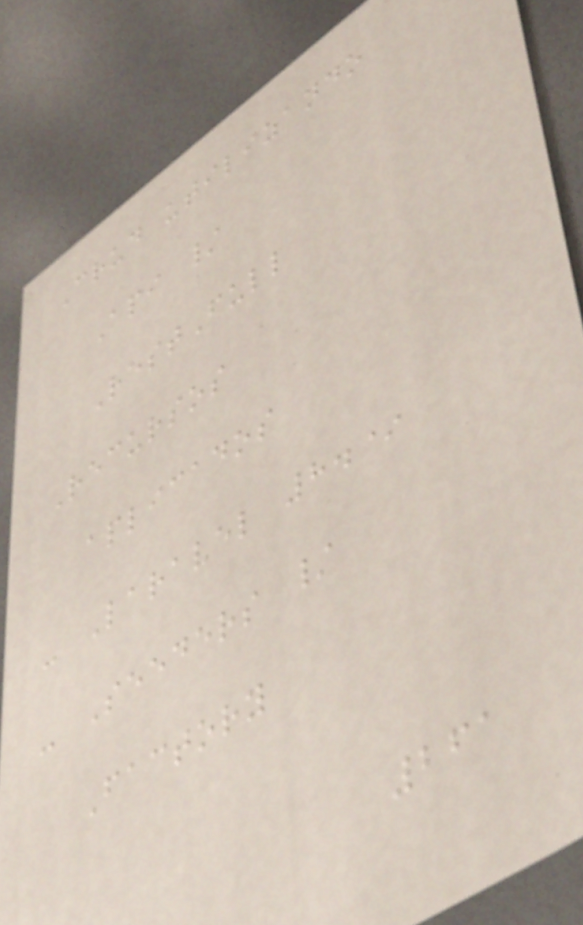Crud utilizando
Api /
RestFull
Recursos
aplicados
- Laravel 8.*
- Seeders /
Factory
261
